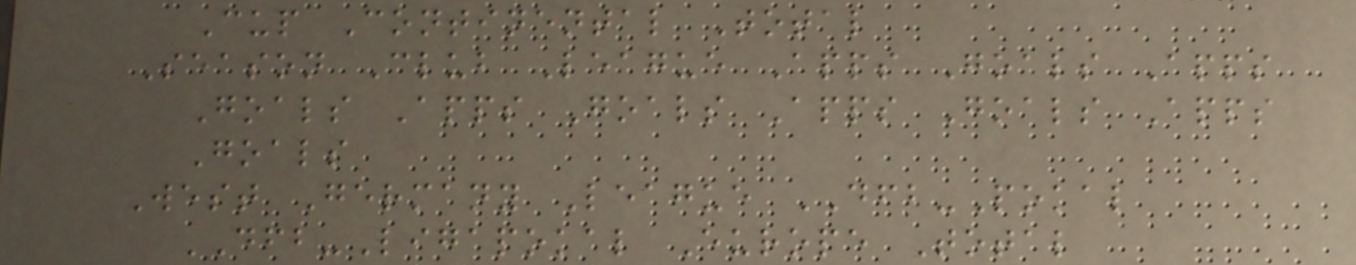Cup Continental Total
Season Club League Apps Goals Apps
Goals Apps Goals Apps Goals Apps
Goals
West Germany League DFB-Pokal
DFB-Ligapokal Europe Total
